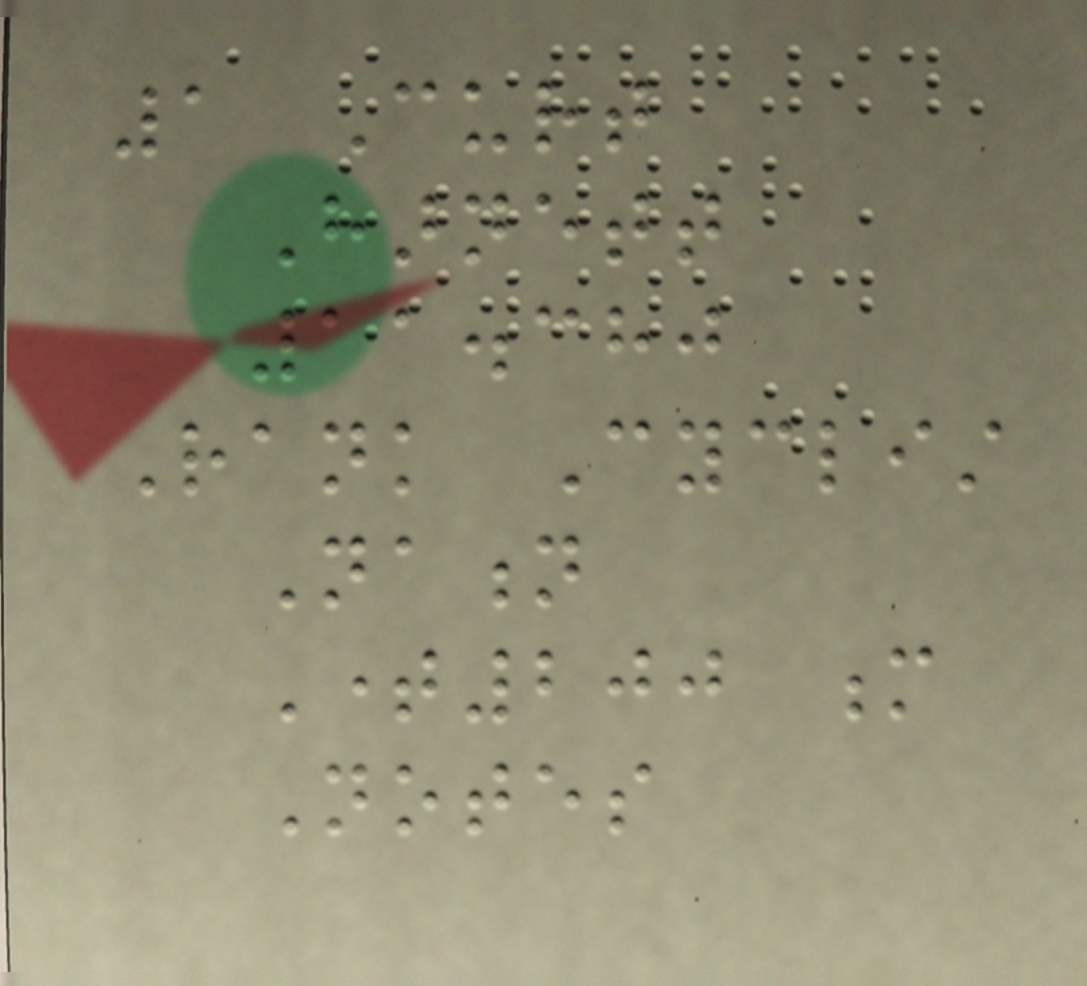1 Curt
Harnett
11.380
Rank Cyclist
Nation
Time200 m
Notes
